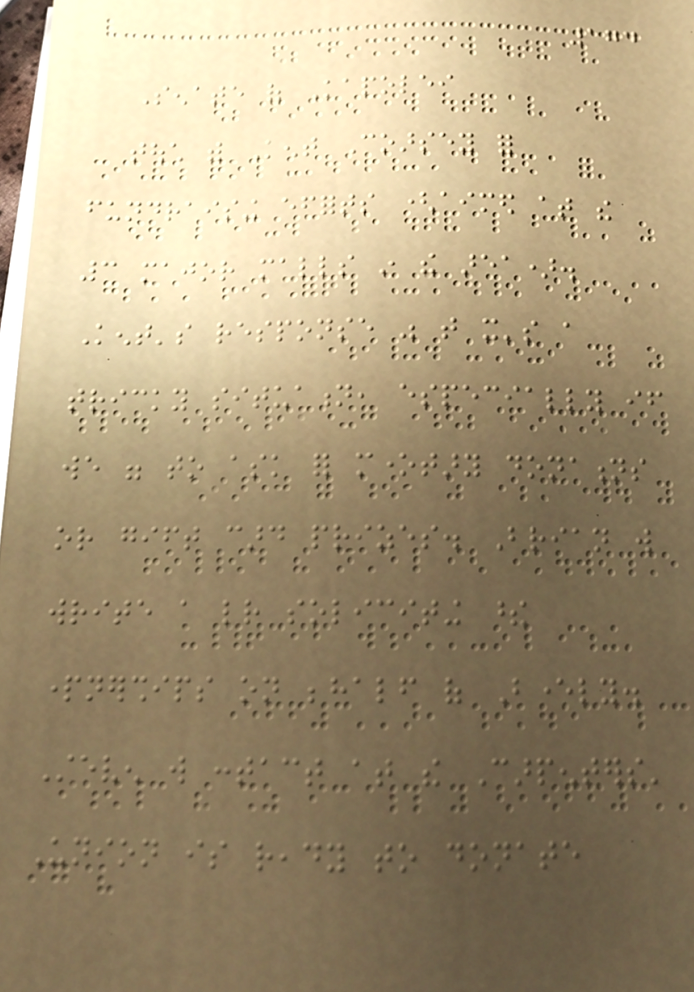174
Senate of Kapolei
touch with Kent Coarsey for
fundraising efforts (aimed at the
3 major malls in the area).
Kent's response was that it's a
tricky situation, especially if
we were to ask for monetary donations
or gift card prizes. Brian will
write a letter soliciting these
partnerships on behalf of Beverly.
Steven will contact at the Carpenters'
Union is ready to donate
